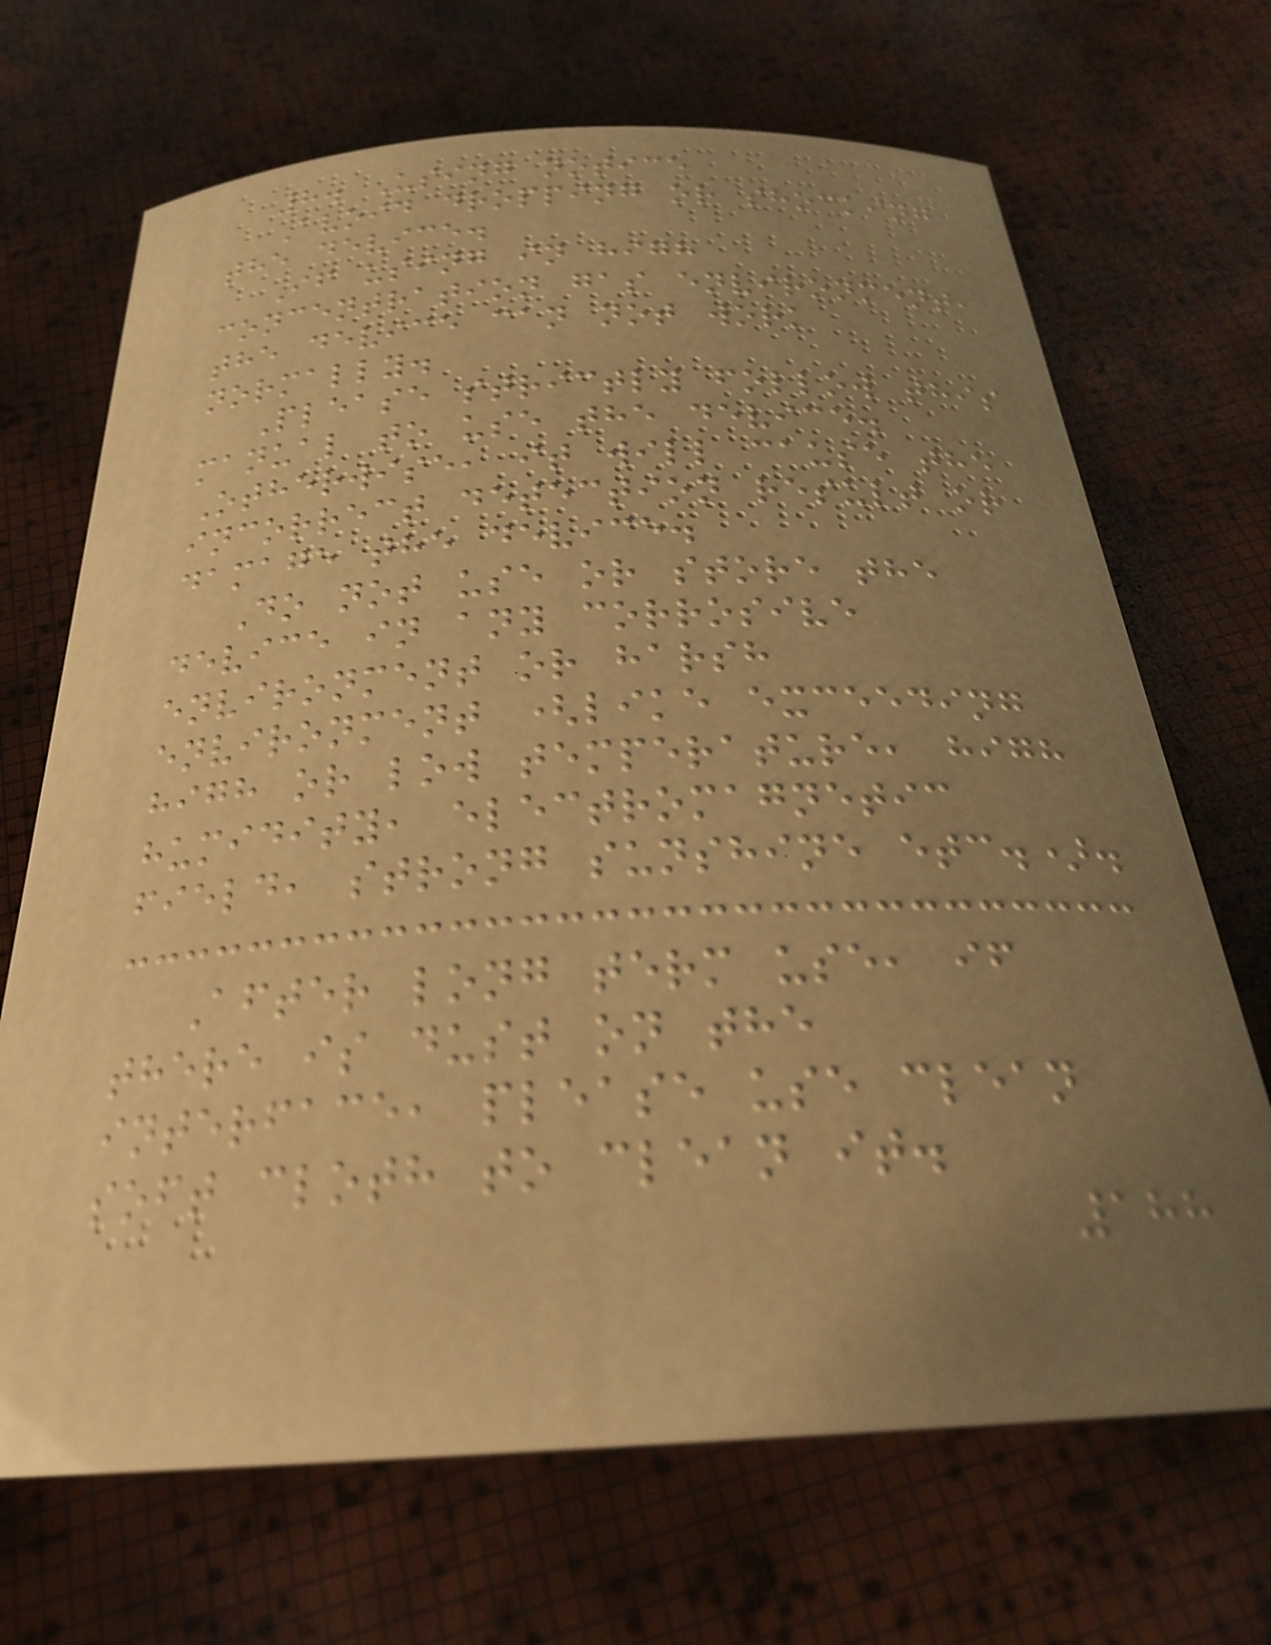8. Using notice
Avoid dropping or shocking
the device.
If using in high
concentration gas environment,
the device can not work
normally.
Please strictly follow this
manual to use the device.
Otherwise, it will cause the
incorrect detection result or
damage the device.
Do not use or store the
device in any corrosive
environment or harsh
environment (like exceeding
high or low temperature, high
humidity, electromagnetic
field, strong sunshine etc.).
After long term use, if
there is dust on the
interface, please use clean
soft cloth to clean it.
188
